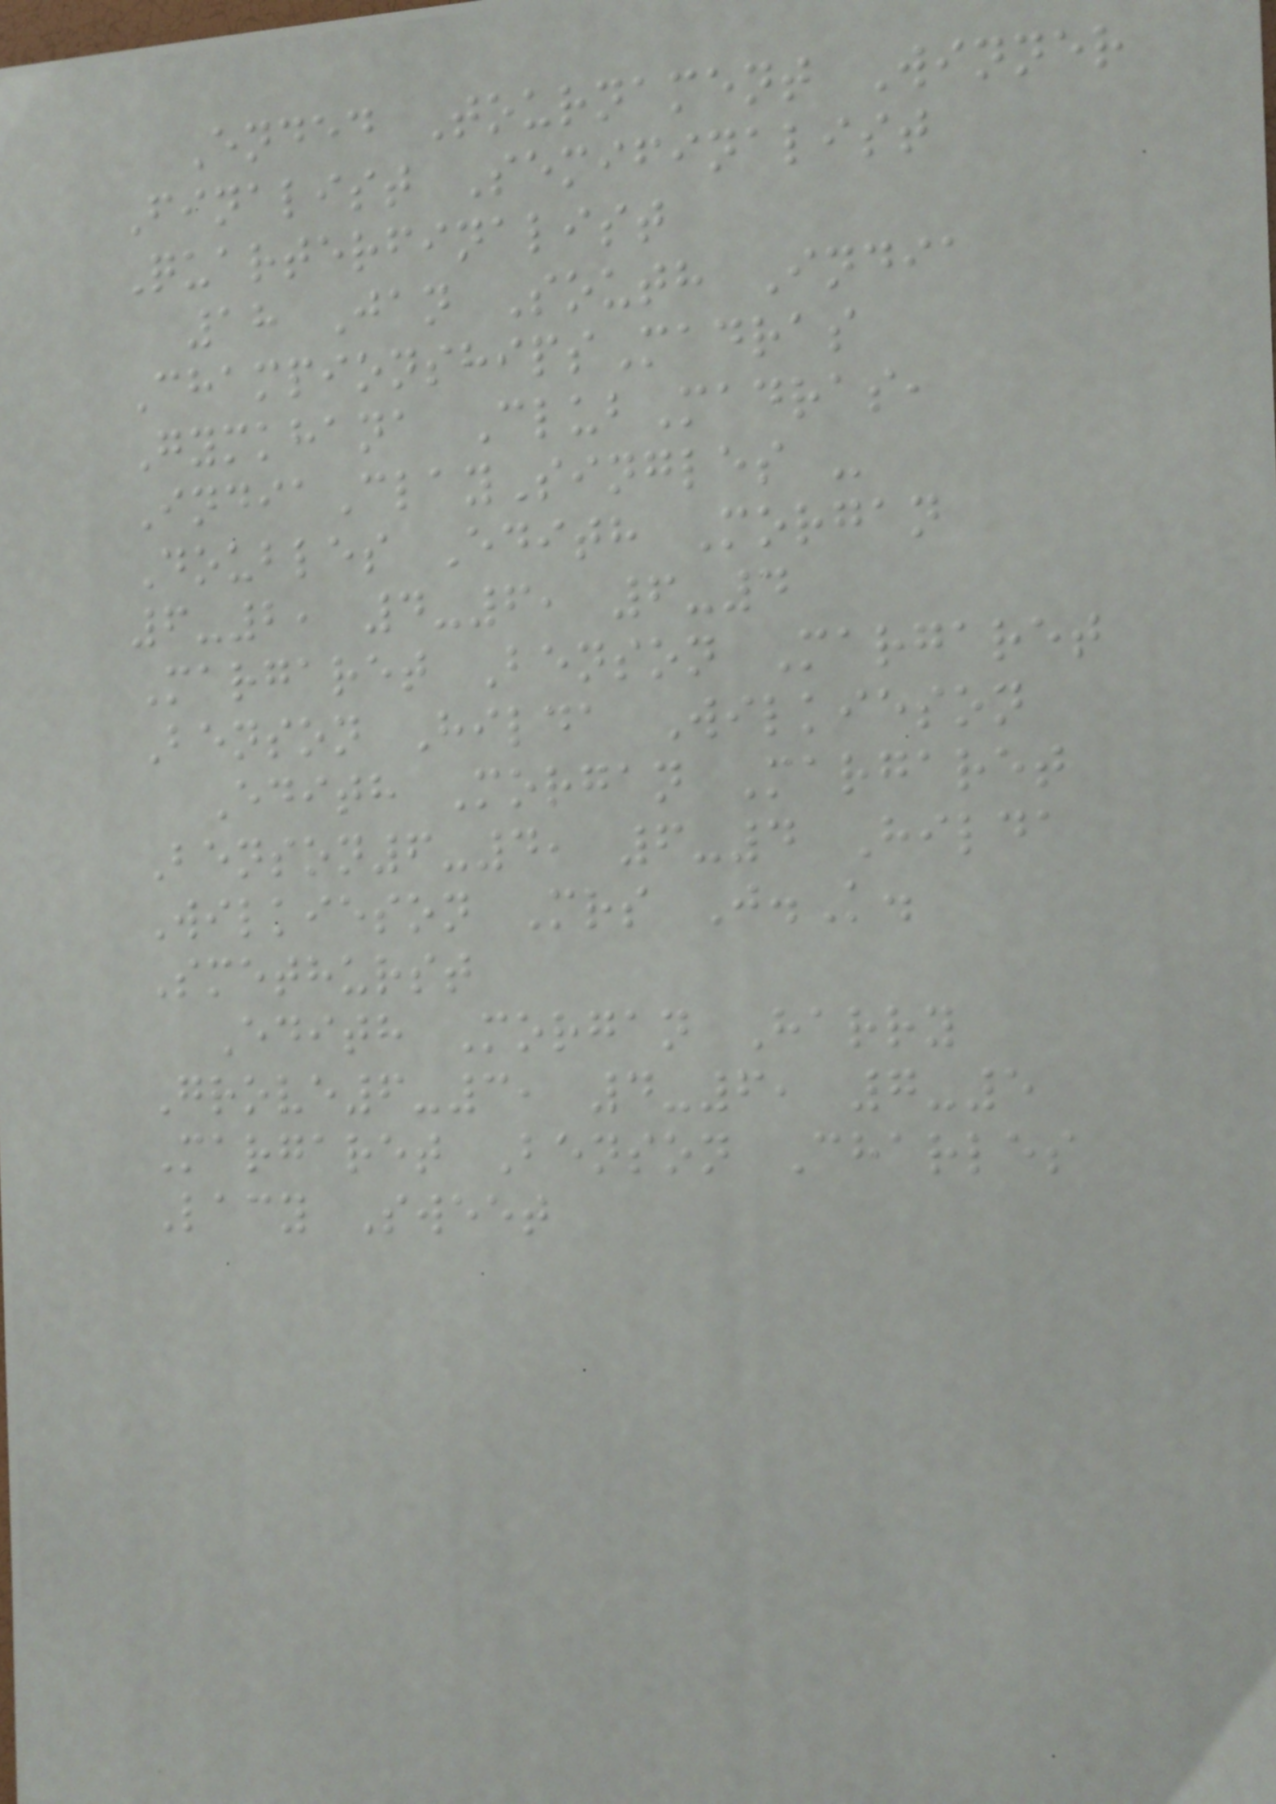Ended Tournament Winner
Finalist Semifinalist
Quarterfinalist
18 Jan South India
ChampionshipsMadras
Gymkhana ClubMadras,
IndiaClaySingles -
Doubles Edith Morgan
6-2, 4-6, 6-4
Margaret Benson Margaret
Benson Hilda Wilkieson
Edith Morgan Margaret
Benson6-4, 6-4 Hilda
Wilkieson Mrs J.K.
Smethurst
Edith Morgan Harry
Grove6-3, 4-6, 7-5
Margaret Benson Charles
Lacy Sweet
